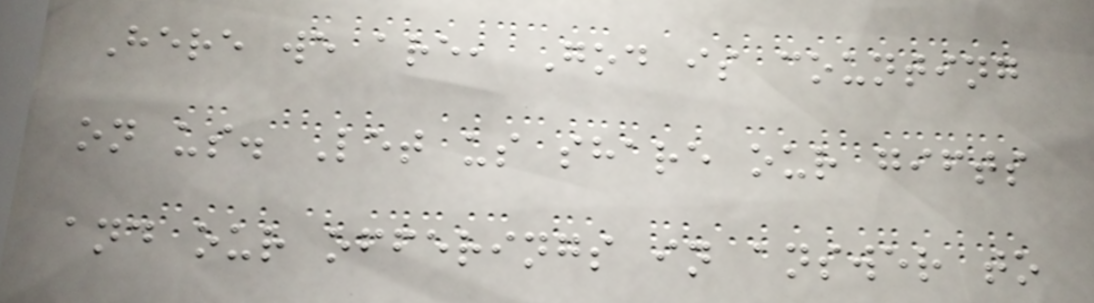Here we are, God is counting
on us. Let us share our gifts
and our offerings in answer to
